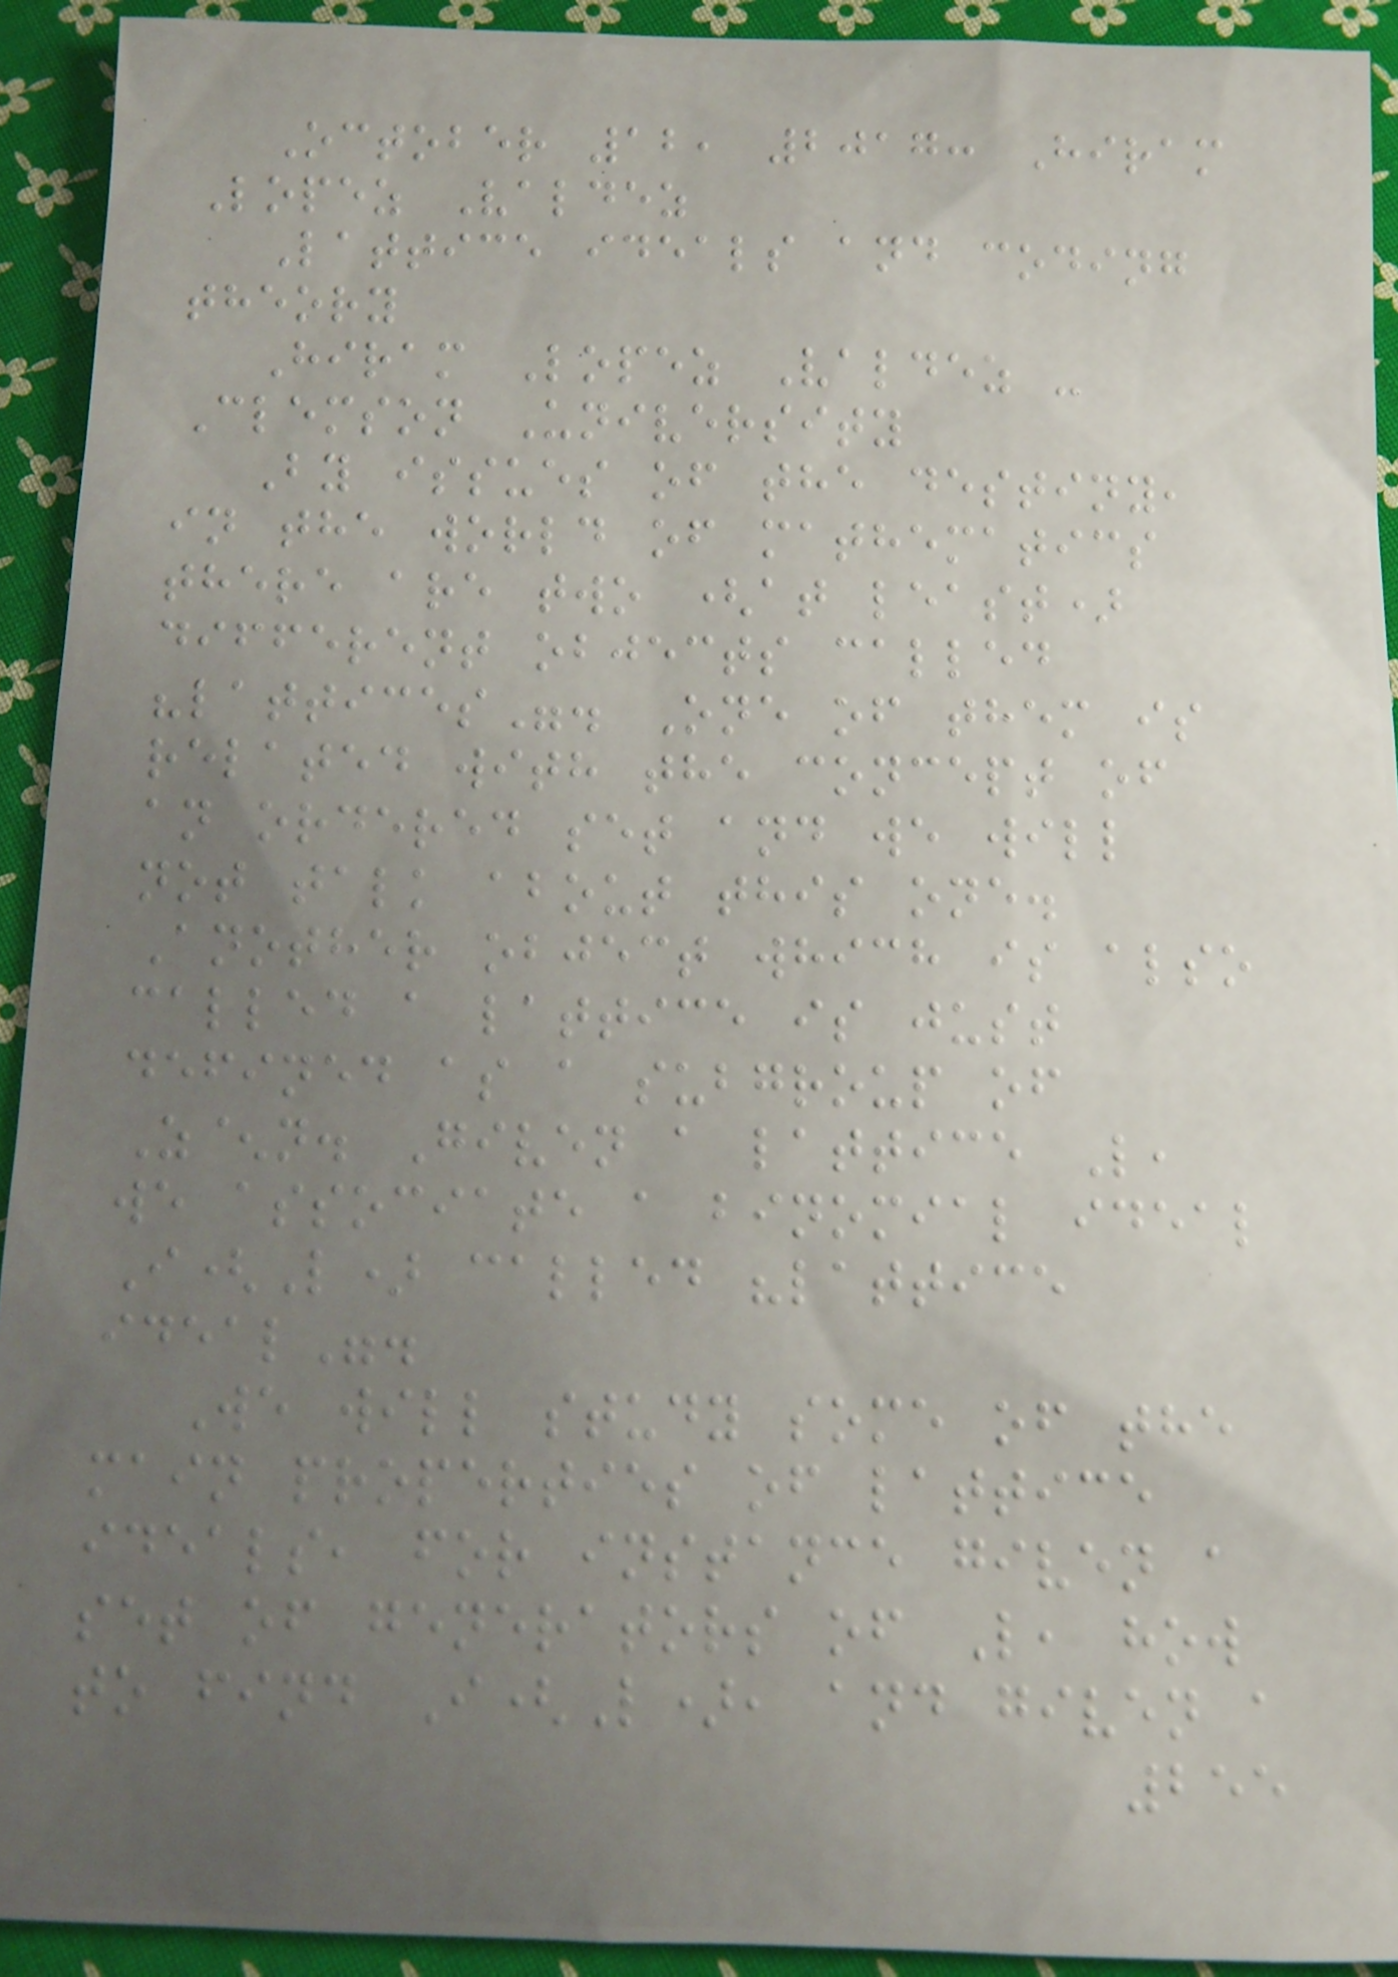October 12, 2017: Hiram
Lopez Valdez
Lattice ideals and coding
theory
Hiram Lopez Valdez -
Clemson University
By issues of the destiny,
in the world of mathematics
there are two (at least)
different objects called
"lattices". One of them is
related with the concept of
an ordered set and we will
not talk about this one.
Another object which is also
called a lattice is just
defined as a subgroup of
Z^n. Given a lattice L,
we associate a binomial ideal
I(L) called "lattice
ideal".
We will study some of the
main properties of lattice
ideals, for instance given a
set of generators of L, how
to find I(L), and given a
255
